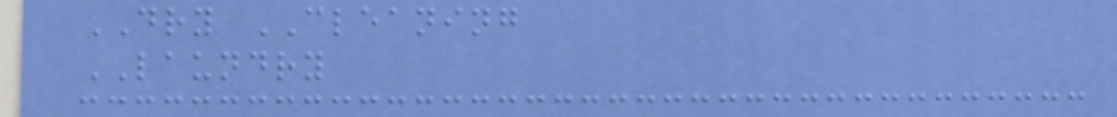DRY CLEANING
LAUNDRY
